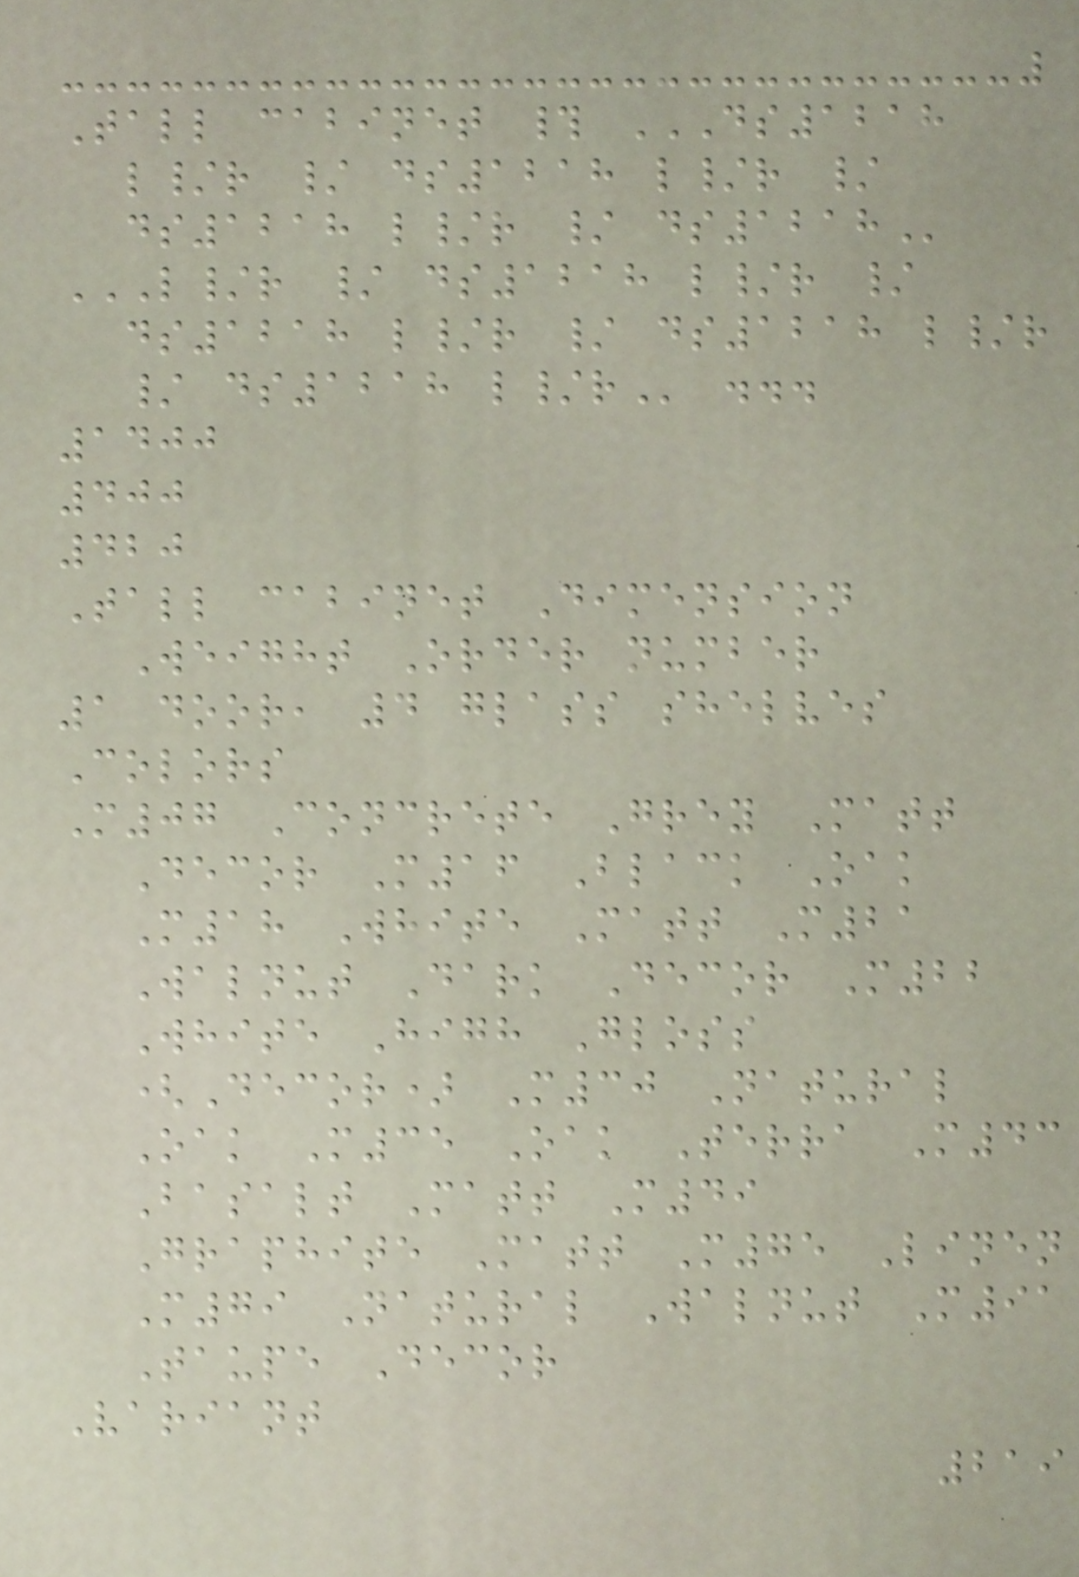Tall cabinet # DS1218
L/R / DS1218 L/R /
DS1218 L/R / DS1218
L/R / DS1218 L/R /
DS1218 L/R / DS1218 L/R
/ DS1218 L/R ...
1400
400
420
Tall cabinet Dimension
Weight Order number
1 door, 4 glass shelves
Colors
M07 Concrete Grey Matt
Decor M16 Black Oak
M18 White Matt M21
Walnut Dark Decor M22
White High Gloss
(Decor) M30 Natural
Oak M35 Oak Terra M43
Basalt Matt M49
Graphite Matt M75 Linen
M79 Natural Walnut M91
Taupe Decor
Variant
219
